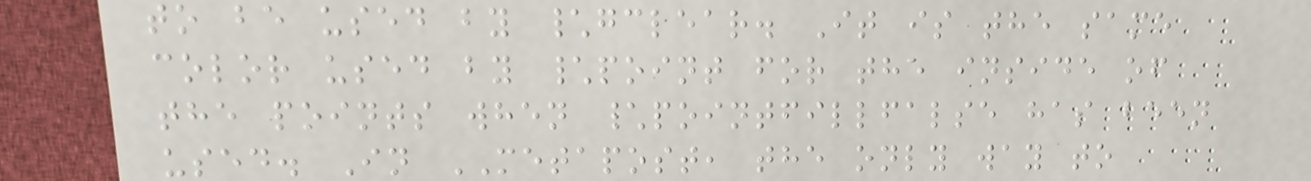to be used by \gclear. It is the same
color used by \point for the inside of
the points when \pointfillfalse has been
used. In METAPOST, the only way to
